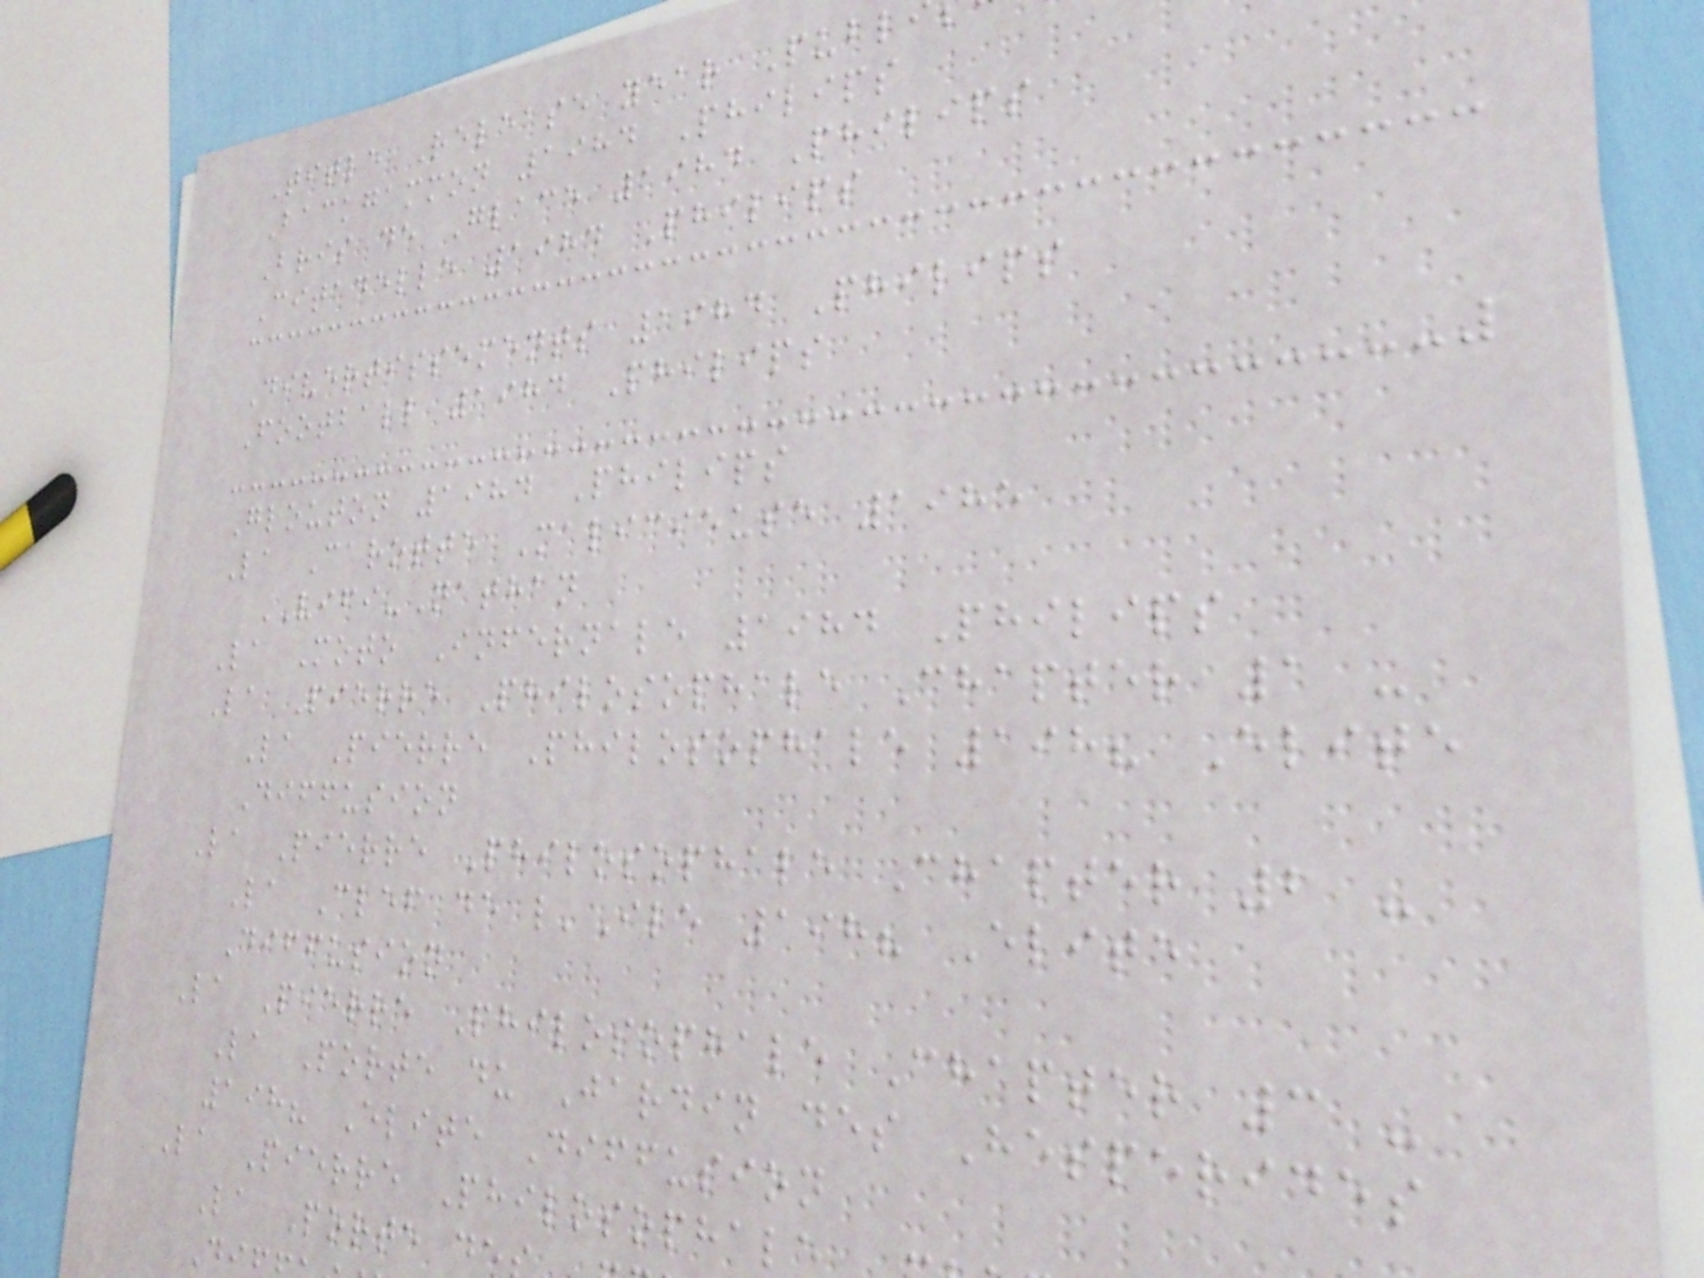Title Release year Publ
Backgammon 1984 Philips
Bris de Glace 1984 Philips
Citadelle 1984 Philips
Divertissements 1984 Philips
Football 1984 Philips
Glouton 1984 Philips
La Carotte Malicieuse 1985
VIFI-Nathan
La Moto Infernale 1984 Philips
La Pierre Philosophale Chapter 1 -
La Pierre Philosophale 198? Elite
Diffusion
La Pierre Philosophale Chapter 2 -
La Clef de l'Ile 198? Elite
Diffusion
La Pierre Philosophale Chapter 3 -
La Porte du Jardin des Hesperides
198? Elite Diffusion
La Pierre Philosophale
La Porte de
